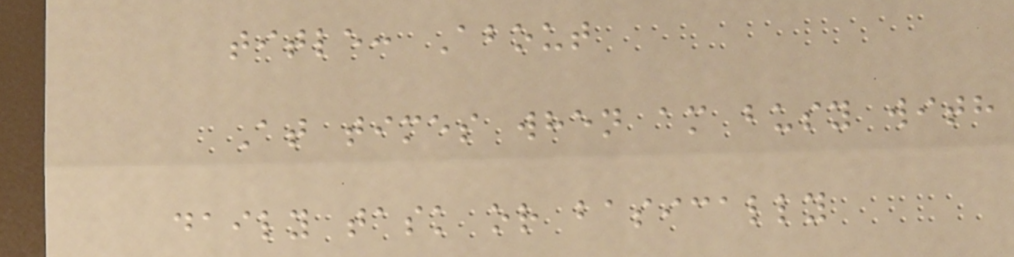title: About
At times when am busy with
daily task or basically
